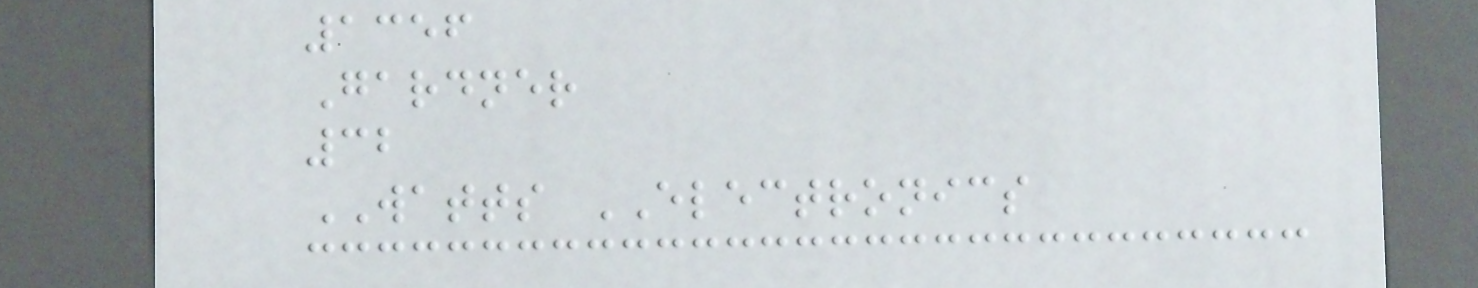1356
Gardner
32
WATTS ELECTRONICS
